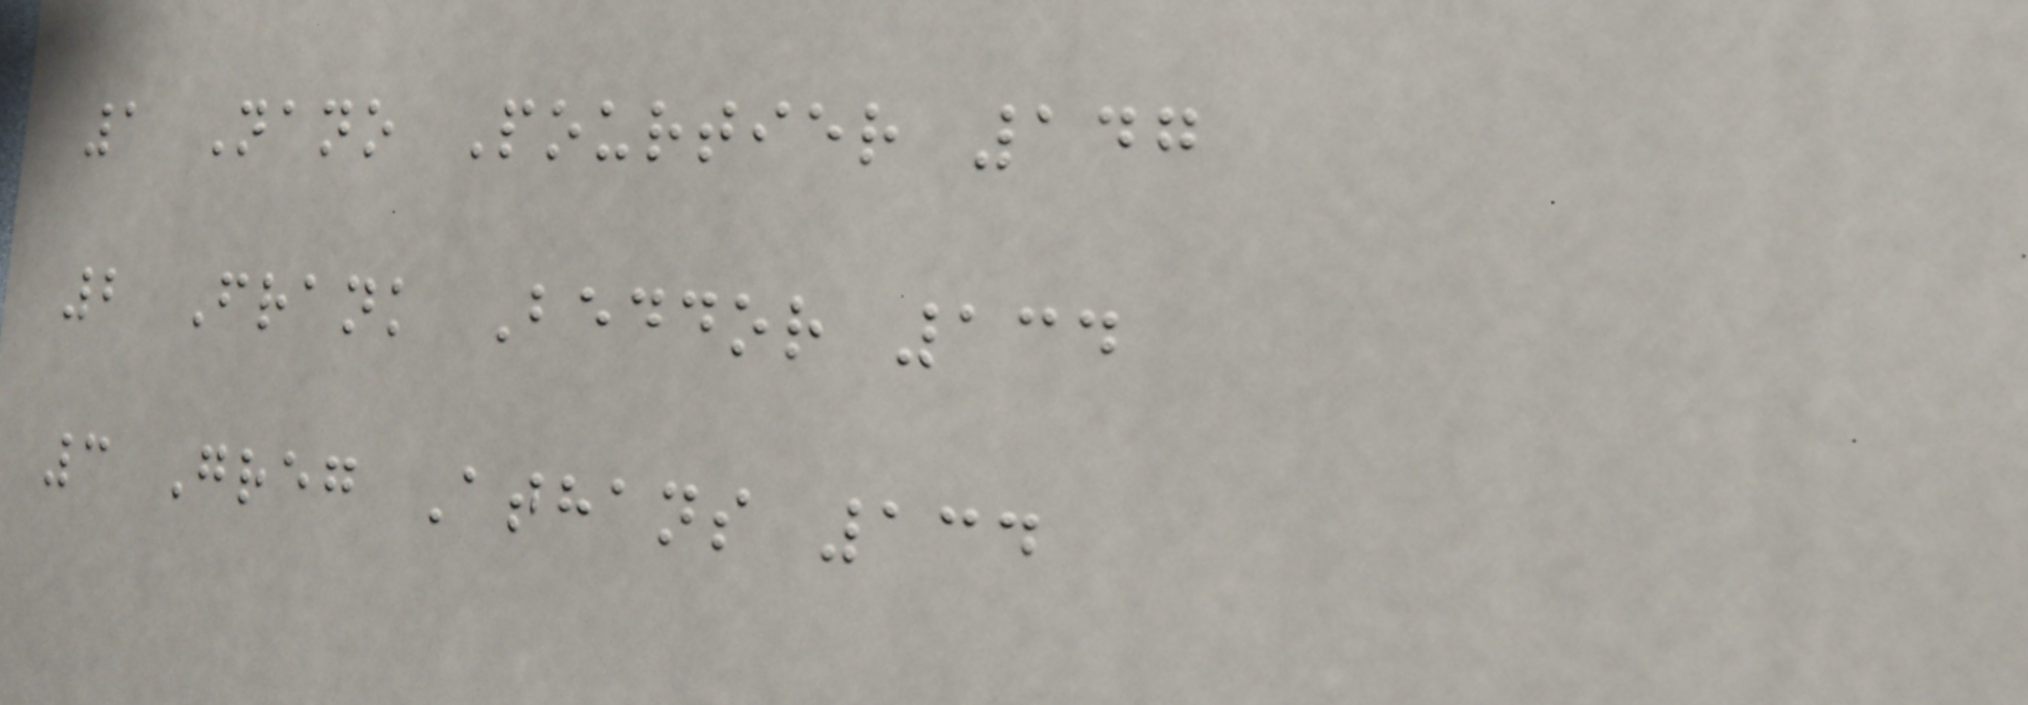1 Nano Pourtier 147
2 Frank Beddor 134
3 Greg Athans 134
